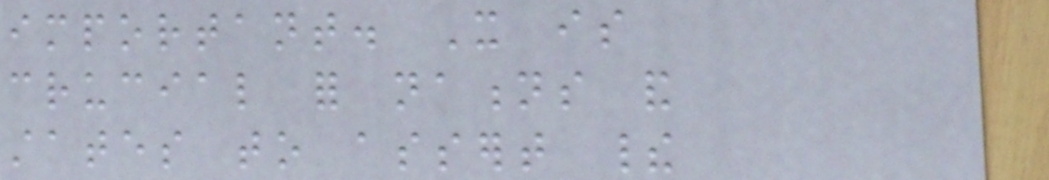important. It is
crucial for nations and
states to assert their
